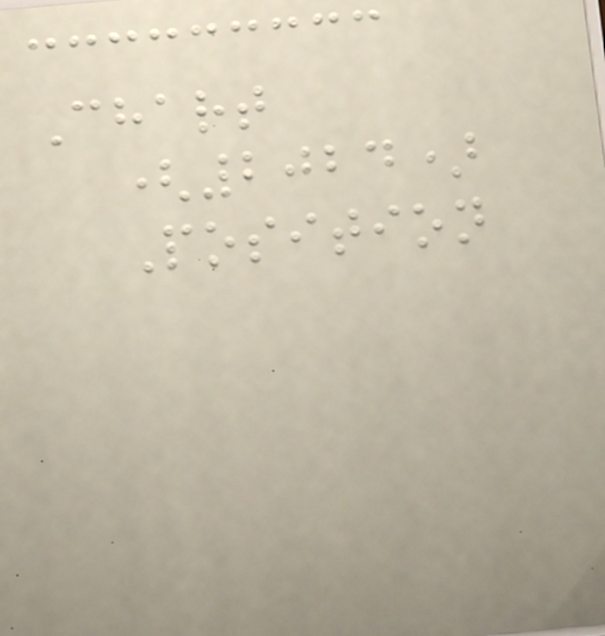Chart
(2024)
Position
